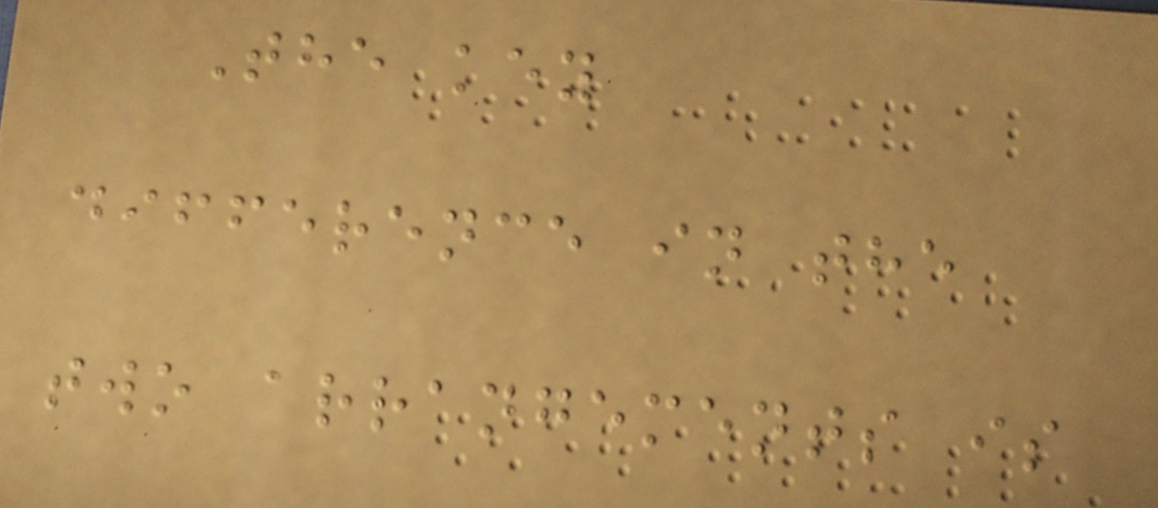The key
difference in the
two arrangements is
